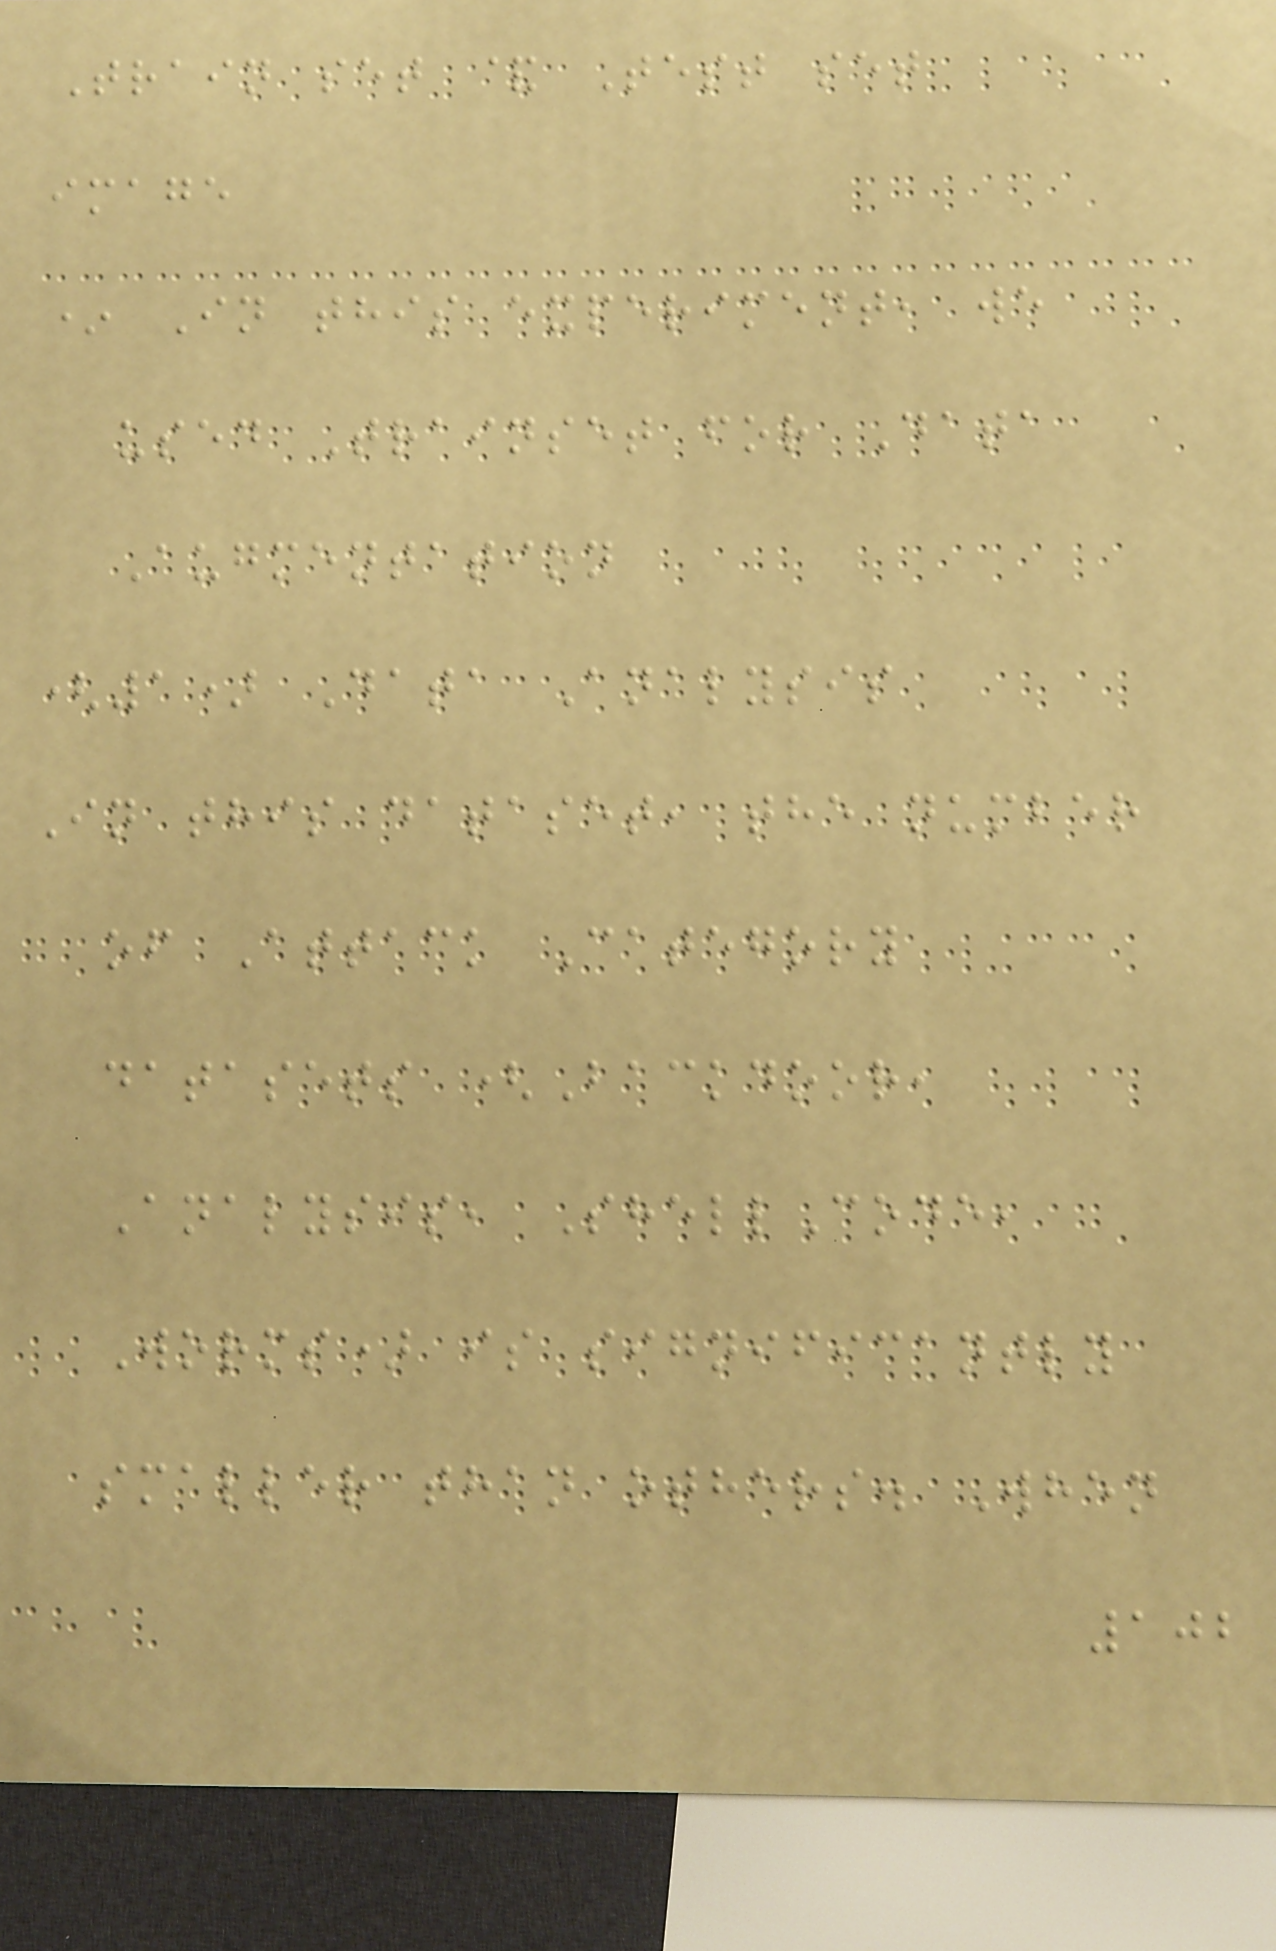Train set & Test set
image
* In this experiment, we
used Trainset for Data
Augmentation
(1) Data Analysis
In this dataset, the number
of Attack Category
datasets (Backdoor,
Analysis, ShellCode,
Worms) is significantly
smaller than others. When
102
